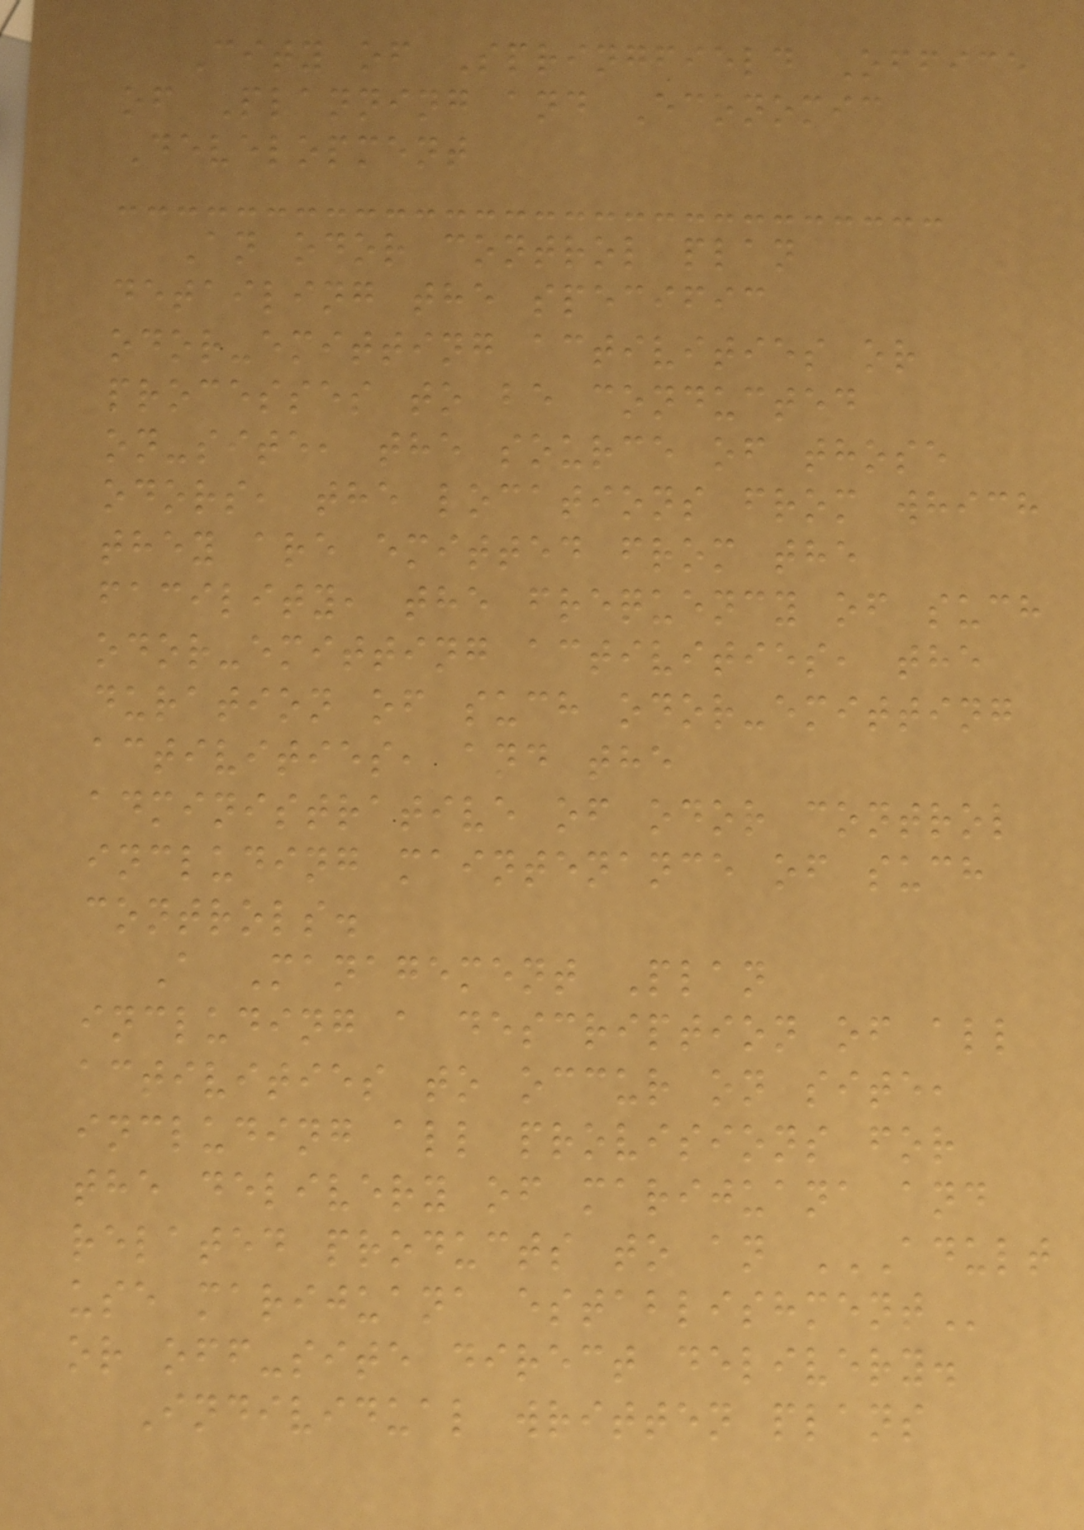City of Springfield Office
of Planning and Economic
Development
An odor control plan
detailing the specific
odor-emitting activities or
processes to be conducted
on-site, the source of those
odors, the locations from which
they are emitted from the
facility, the frequency of such
odor-emitting activities, the
duration of such odor-emitting
activities, and the
administrative of odor control
including maintenance of such
controls.
A Management Plan
including a description of all
activities to occur on site,
including all provisions for
the delivery of marijuana and
related products to an ADULT
USE MARIJUANA ESTABLISHMENT
or off-site direct delivery.
Individual written plans
